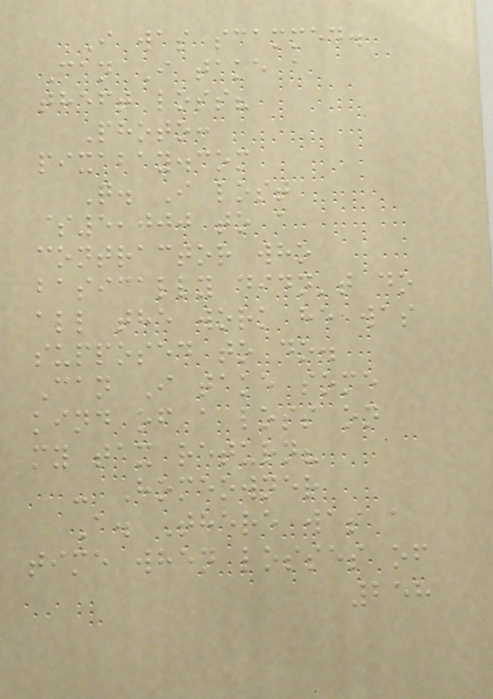I was scammed.
Can I take a
theft loss?
Photo:
pixabay.com
Q. I lost
$5,000 to a
contractor who
basically didn't do
all the work he was
supposed to do.
Can I take some
kind of a loss on
my tax return?
- Homeowner
A. There was a
time when losses of
258
